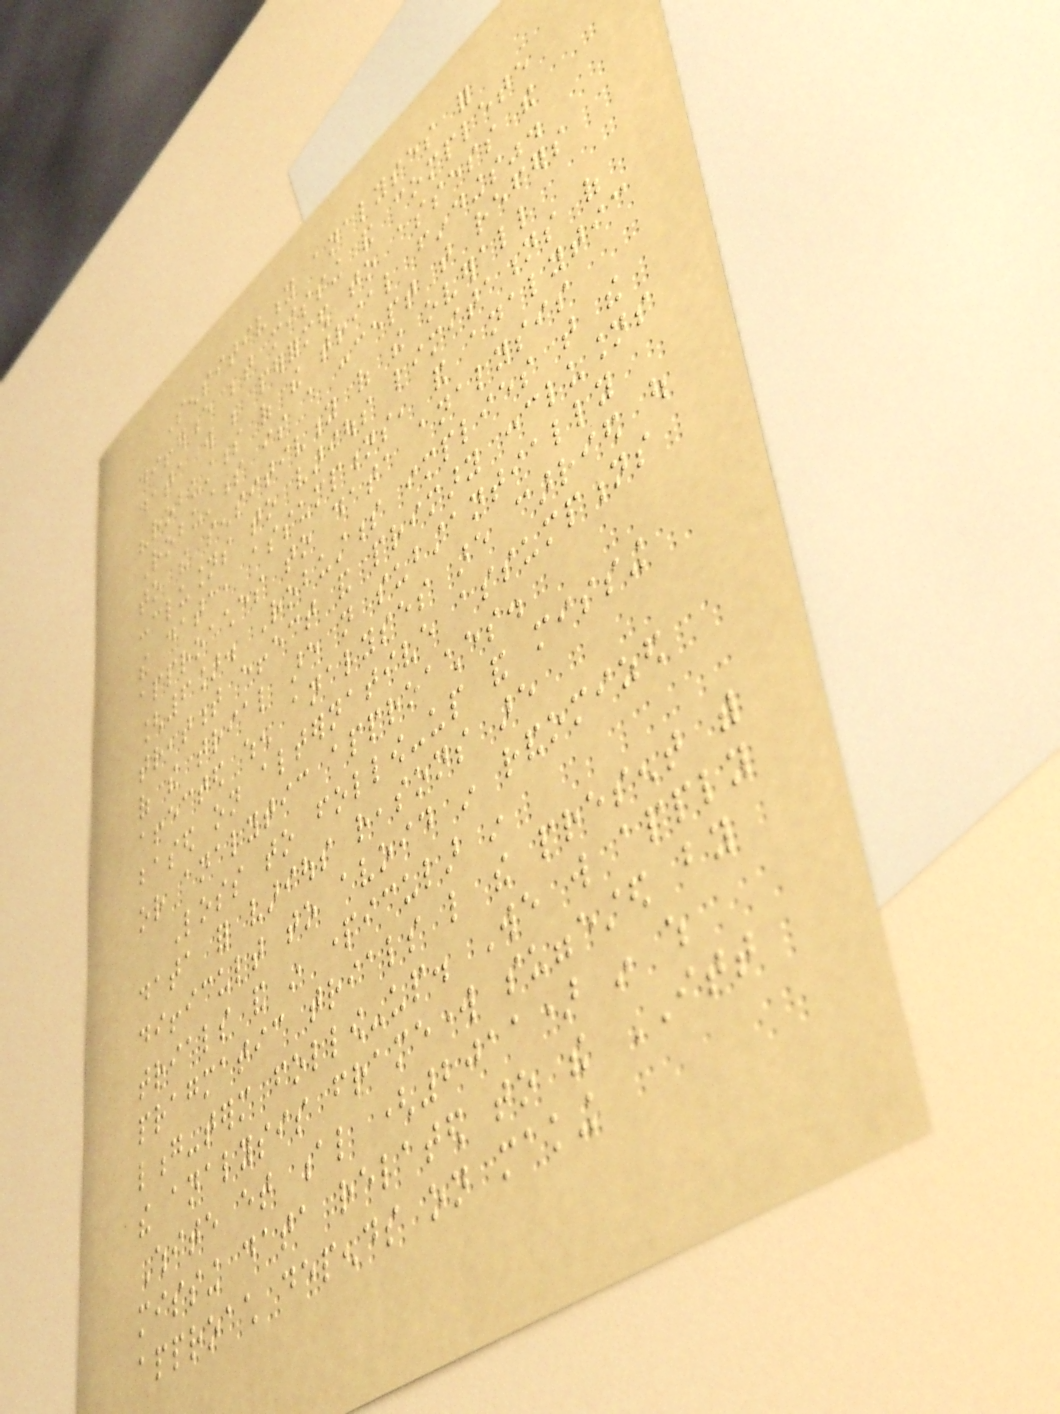Sensitivity analyses for
difference between missing and complete
data will be performed to assess the
"robustness of the trial findings".
Robustness is a concept that refers
to the sensitivity of the overall
conclusions to various limitations of
the data, assumptions, and analytic
approaches to data analysis
[6]. Robustness implies that the
treatment effect and primary conclusions
of the trial are not substantially
affected when analyses are carried out
based on alternative assumptions
or analytic approaches.
Loss to follow-up and missing
data for various reasons are
difficult to avoid in randomized
trials and in particular in
pragmatic trials like the present with
long-term follow-up. We will apply
the analysis framework suggested by
White et al (2011) in which
missing data related to the ITT
approach depends on making
